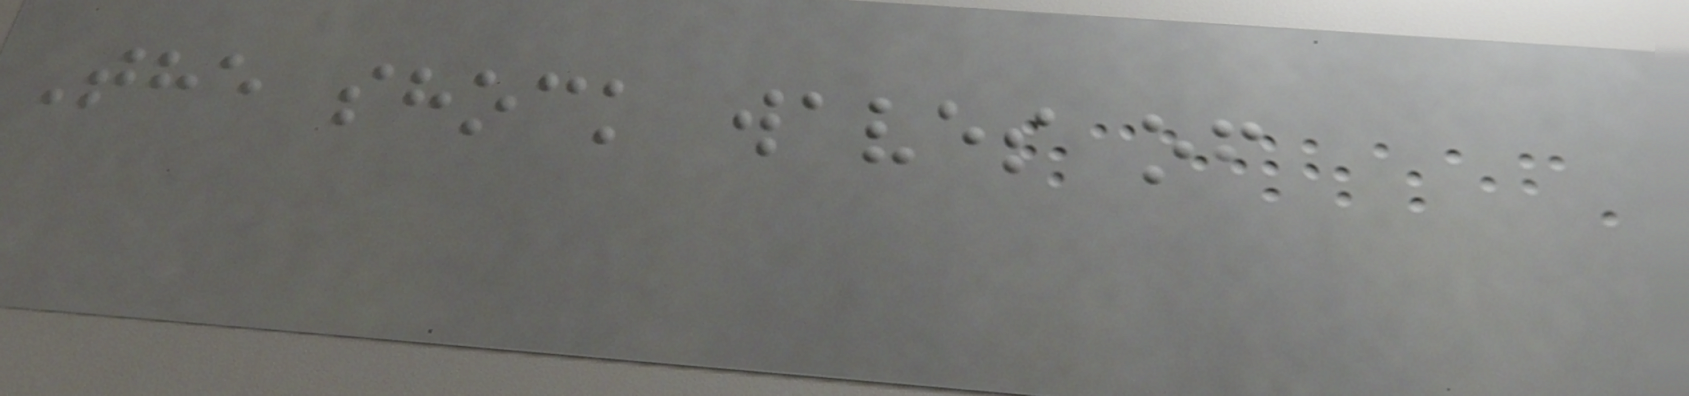The shock waves of
